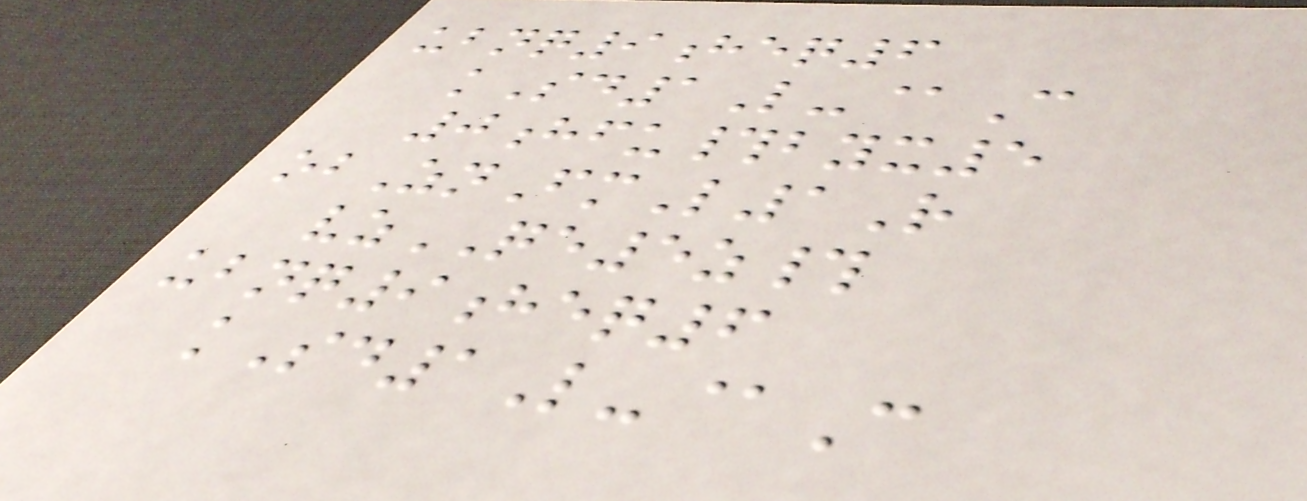ubnq9heq6
kSd1L-@C
0hfu#byx5
obZnFmL1R
vzQE5z#
ubnq9heq6
kSd1L-@C
